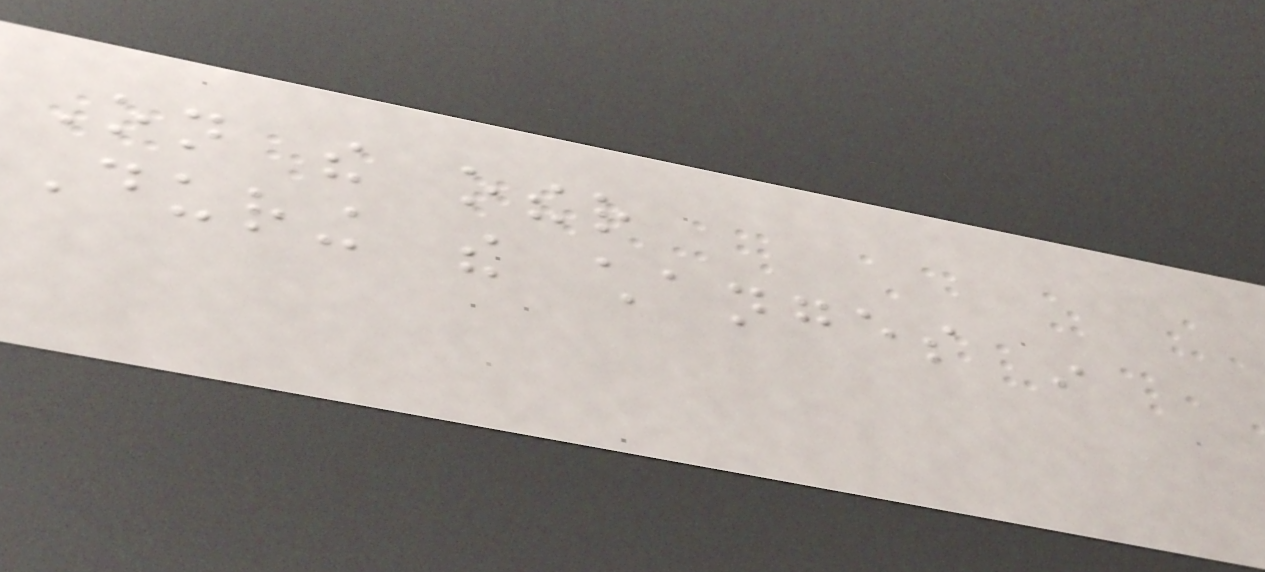On the other
During the changes in
